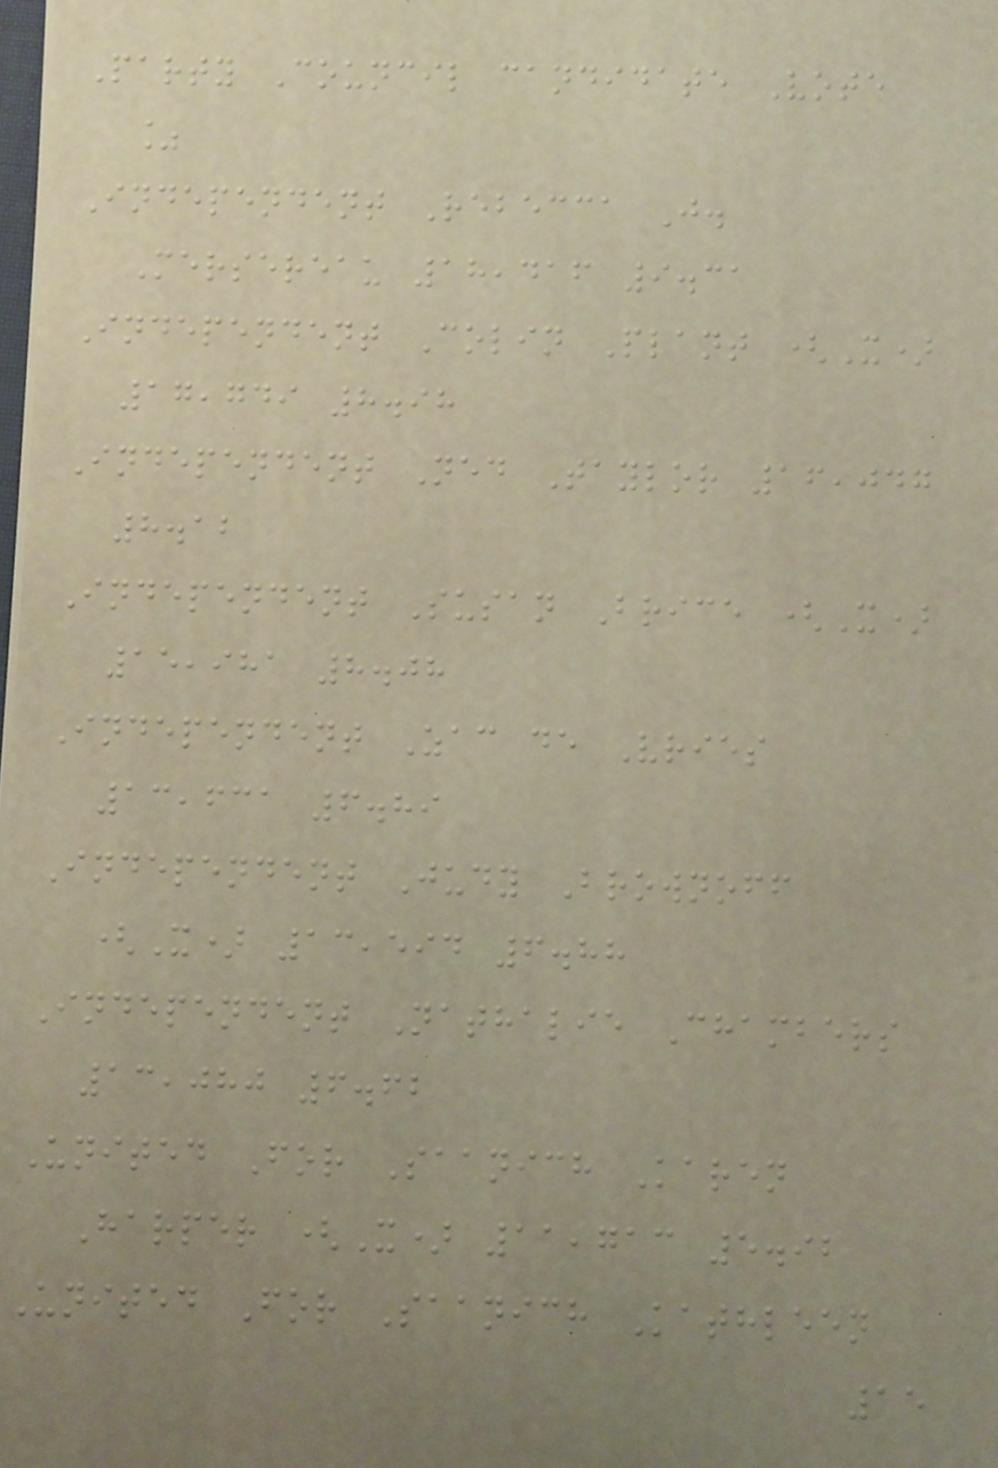Party Council candidate Vote
%
Independent Rebecca J.
Mersereau 18,416 9.31
Independent Colin Plant (X)
17,749 8.98
Independent Ned Taylor 16,047
8.12
Independent Susan Brice (X)
15,981 8.08
Independent Zac de Vries
13,631 6.89
Independent Judy Brownoff
(X) 13,594 6.88
Independent Nathalie Chambers
13,080 6.62
United For Saanich Karen
Harper (X) 11,713 5.92
United For Saanich Kathleen
15
